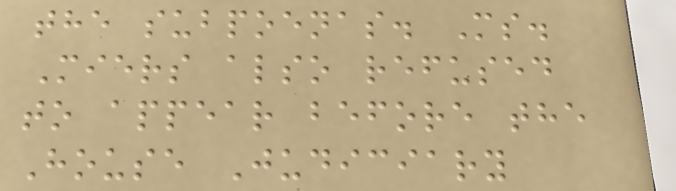the subpoenas. Ms.
Miers also refused
to appear before the
House Judiciary
